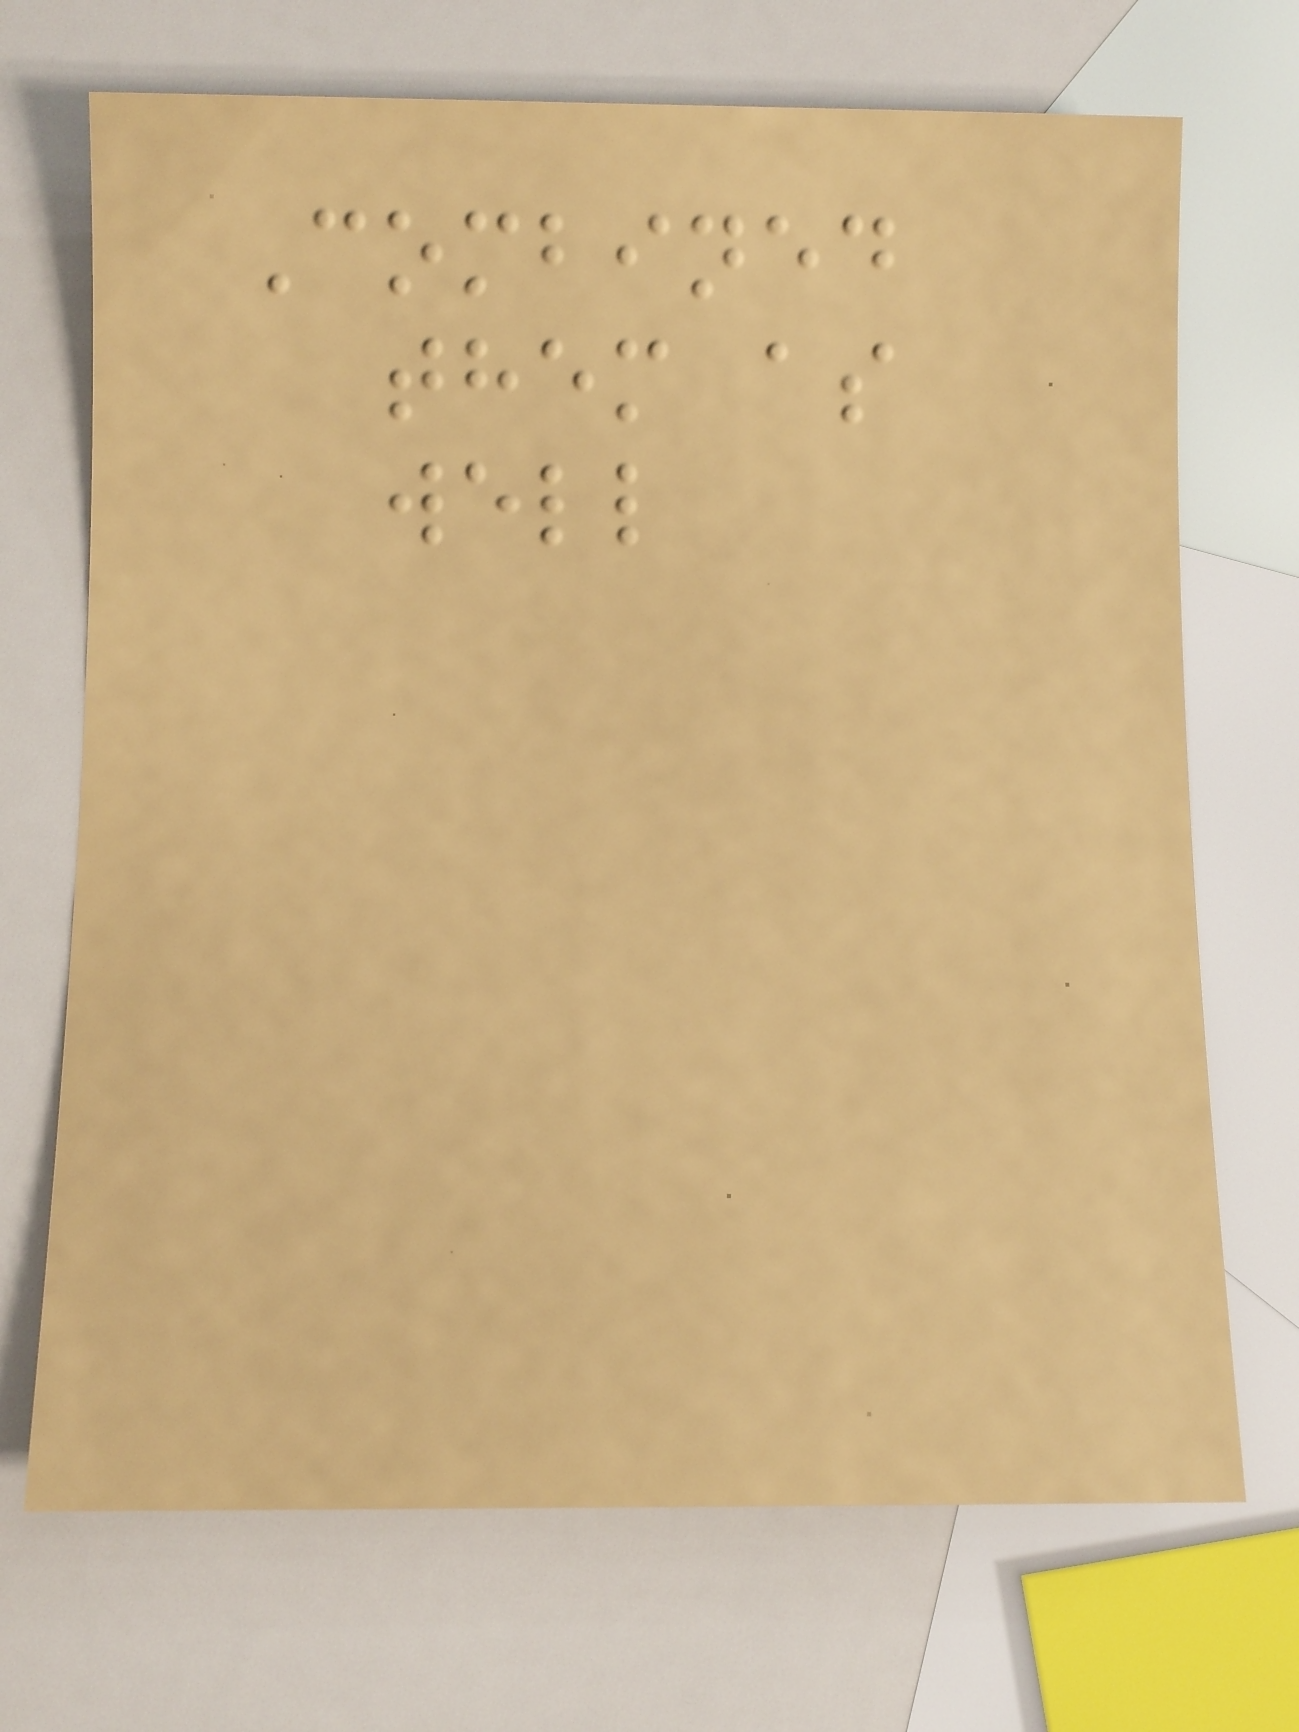Combined
them as
well
